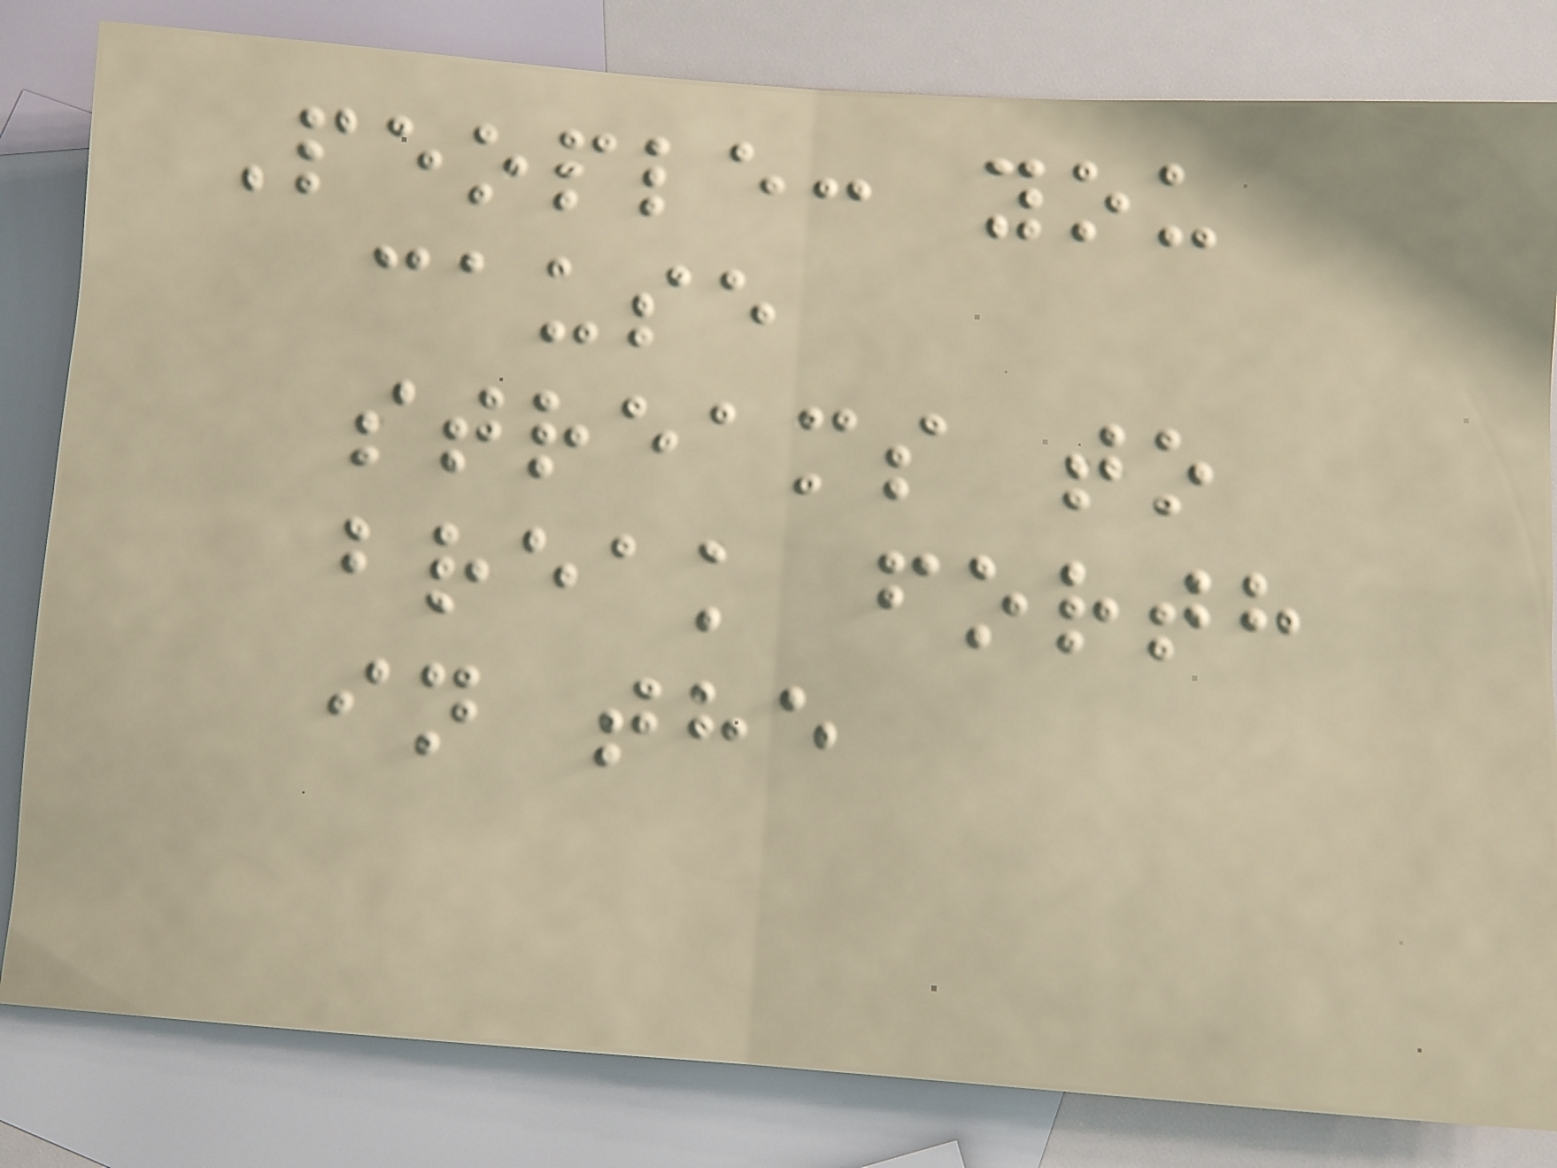People: you
cause
streams to
break forth
in the
